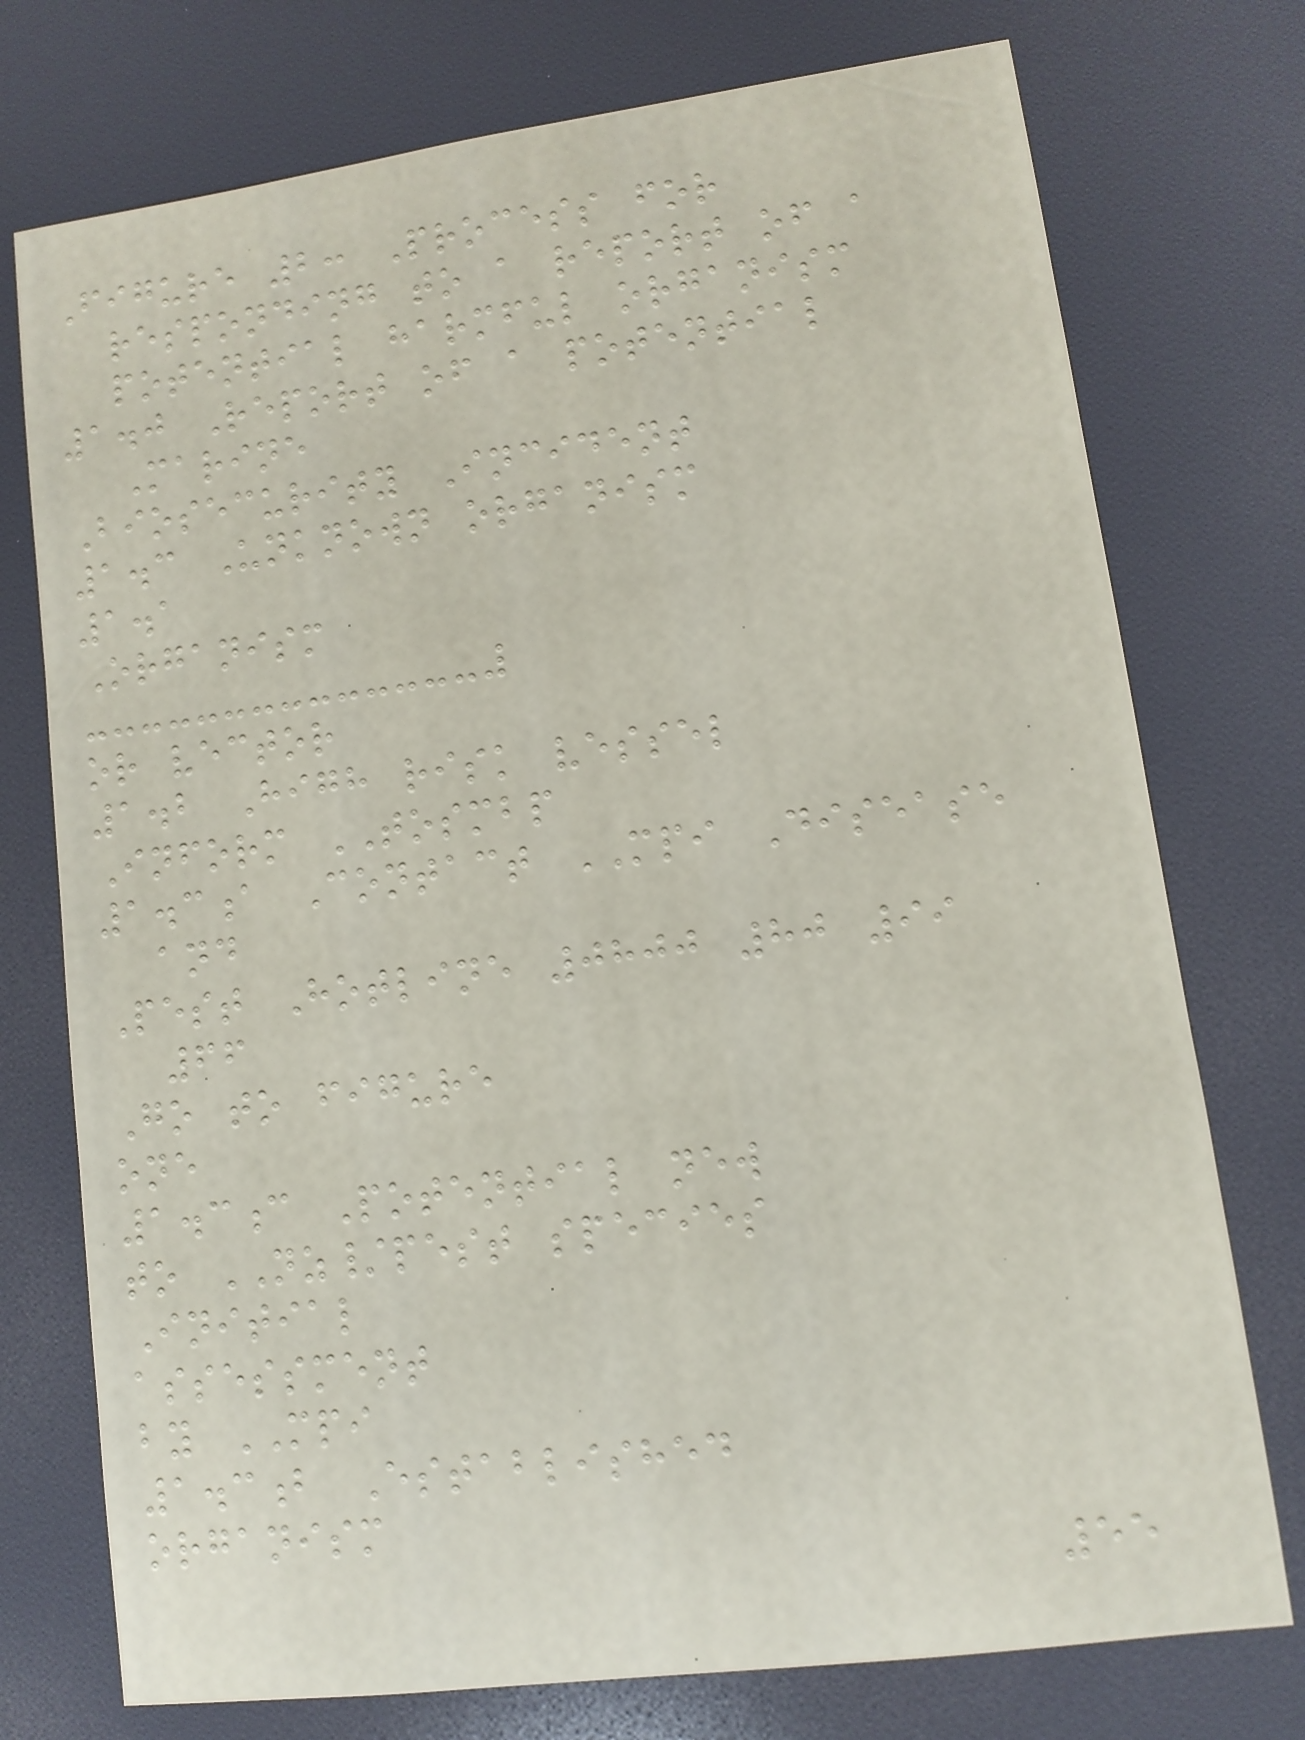Figure 2: Process for
responding to a report of a
potential harmful organism
1.0 Report of a potential
Marine
Biosecurity Incident
1.3 Unknown organism
1.1
Organism
or vector
1.2 High risk vessel
Inform TOSMBP
1.3a Contact MPI Disease
and
Pest Hotline 0800 80 99
66
Go to figure
one
1.3c Potential new
to NZ/pest species
Initial
assessment
by MPI
1.3b Established
organism
55
